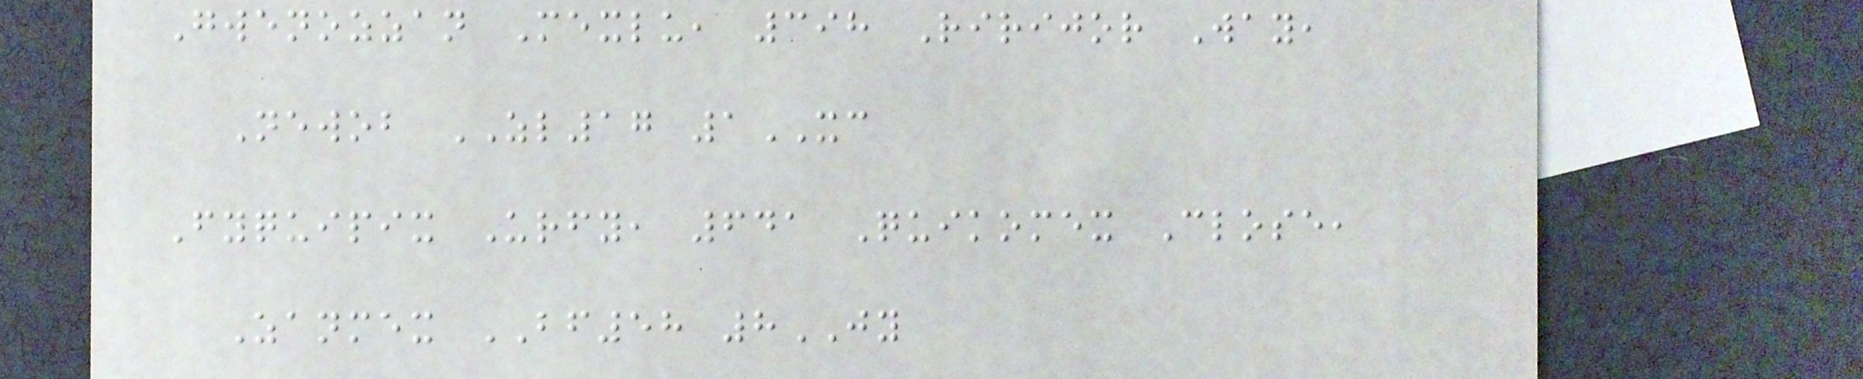Gwenozzan Mexlu, 398 Ririjor Way,
Newob ZL17 1XC
Fyquipix Urfy, 641 Quikomex Close,
Zanmex BF58 8JY
